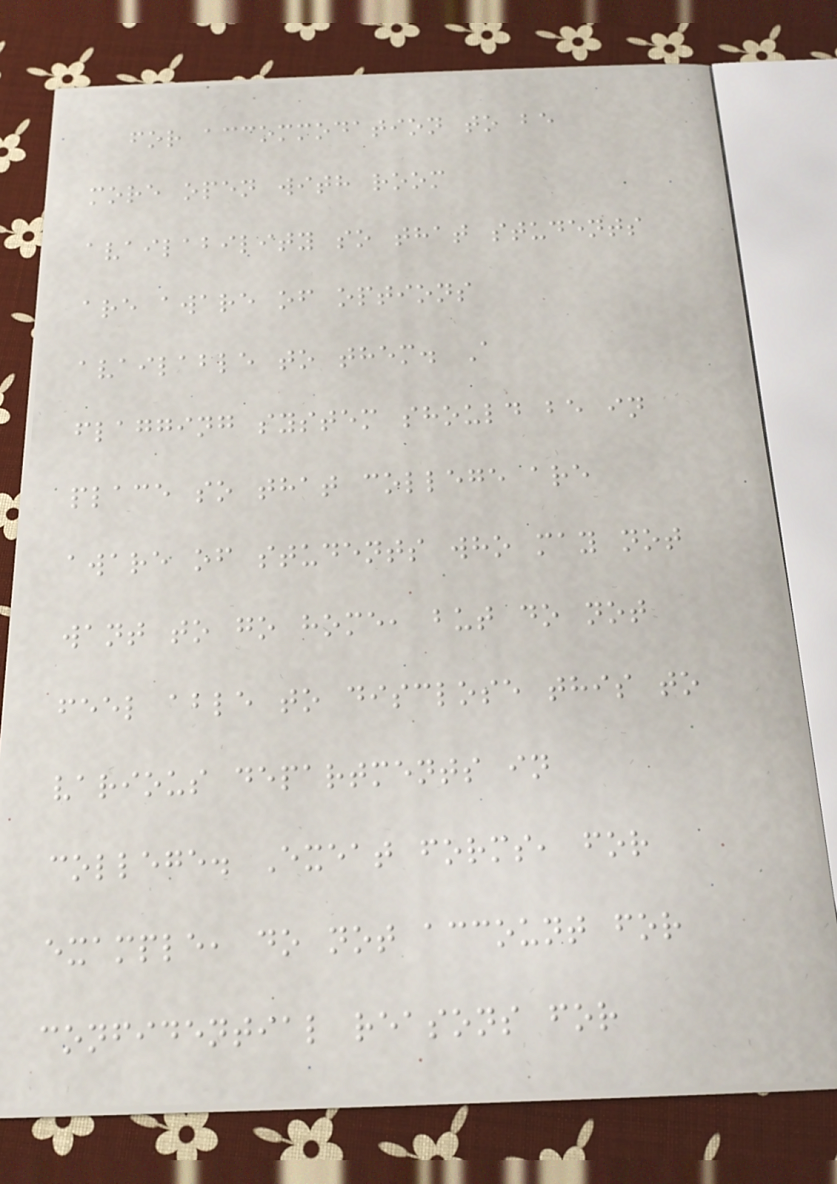for accommodation to be
more open with room
availability so that students
are aware of options
available to them. A
flagging system should be in
place so that college are
aware of students who may not
want to go home, but do not
feel able to disclose this to
various departments in
college. Exeat forms, for
example, do not account for
confidential reasons for
